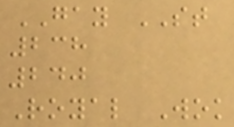GAY ST
238
240
Royal Wok
